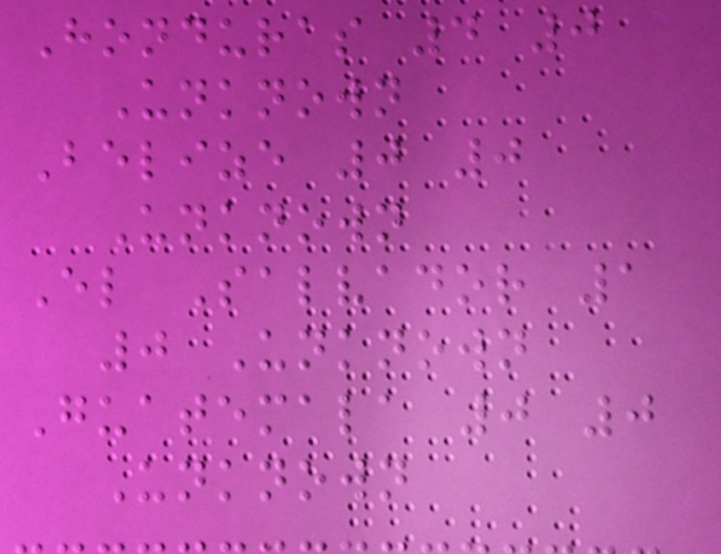Honduras 4 0
Unknown
Belize 0 0
Unknown
El Salvador 1
0 Unknown
Guatemala 0 0
Unknown
